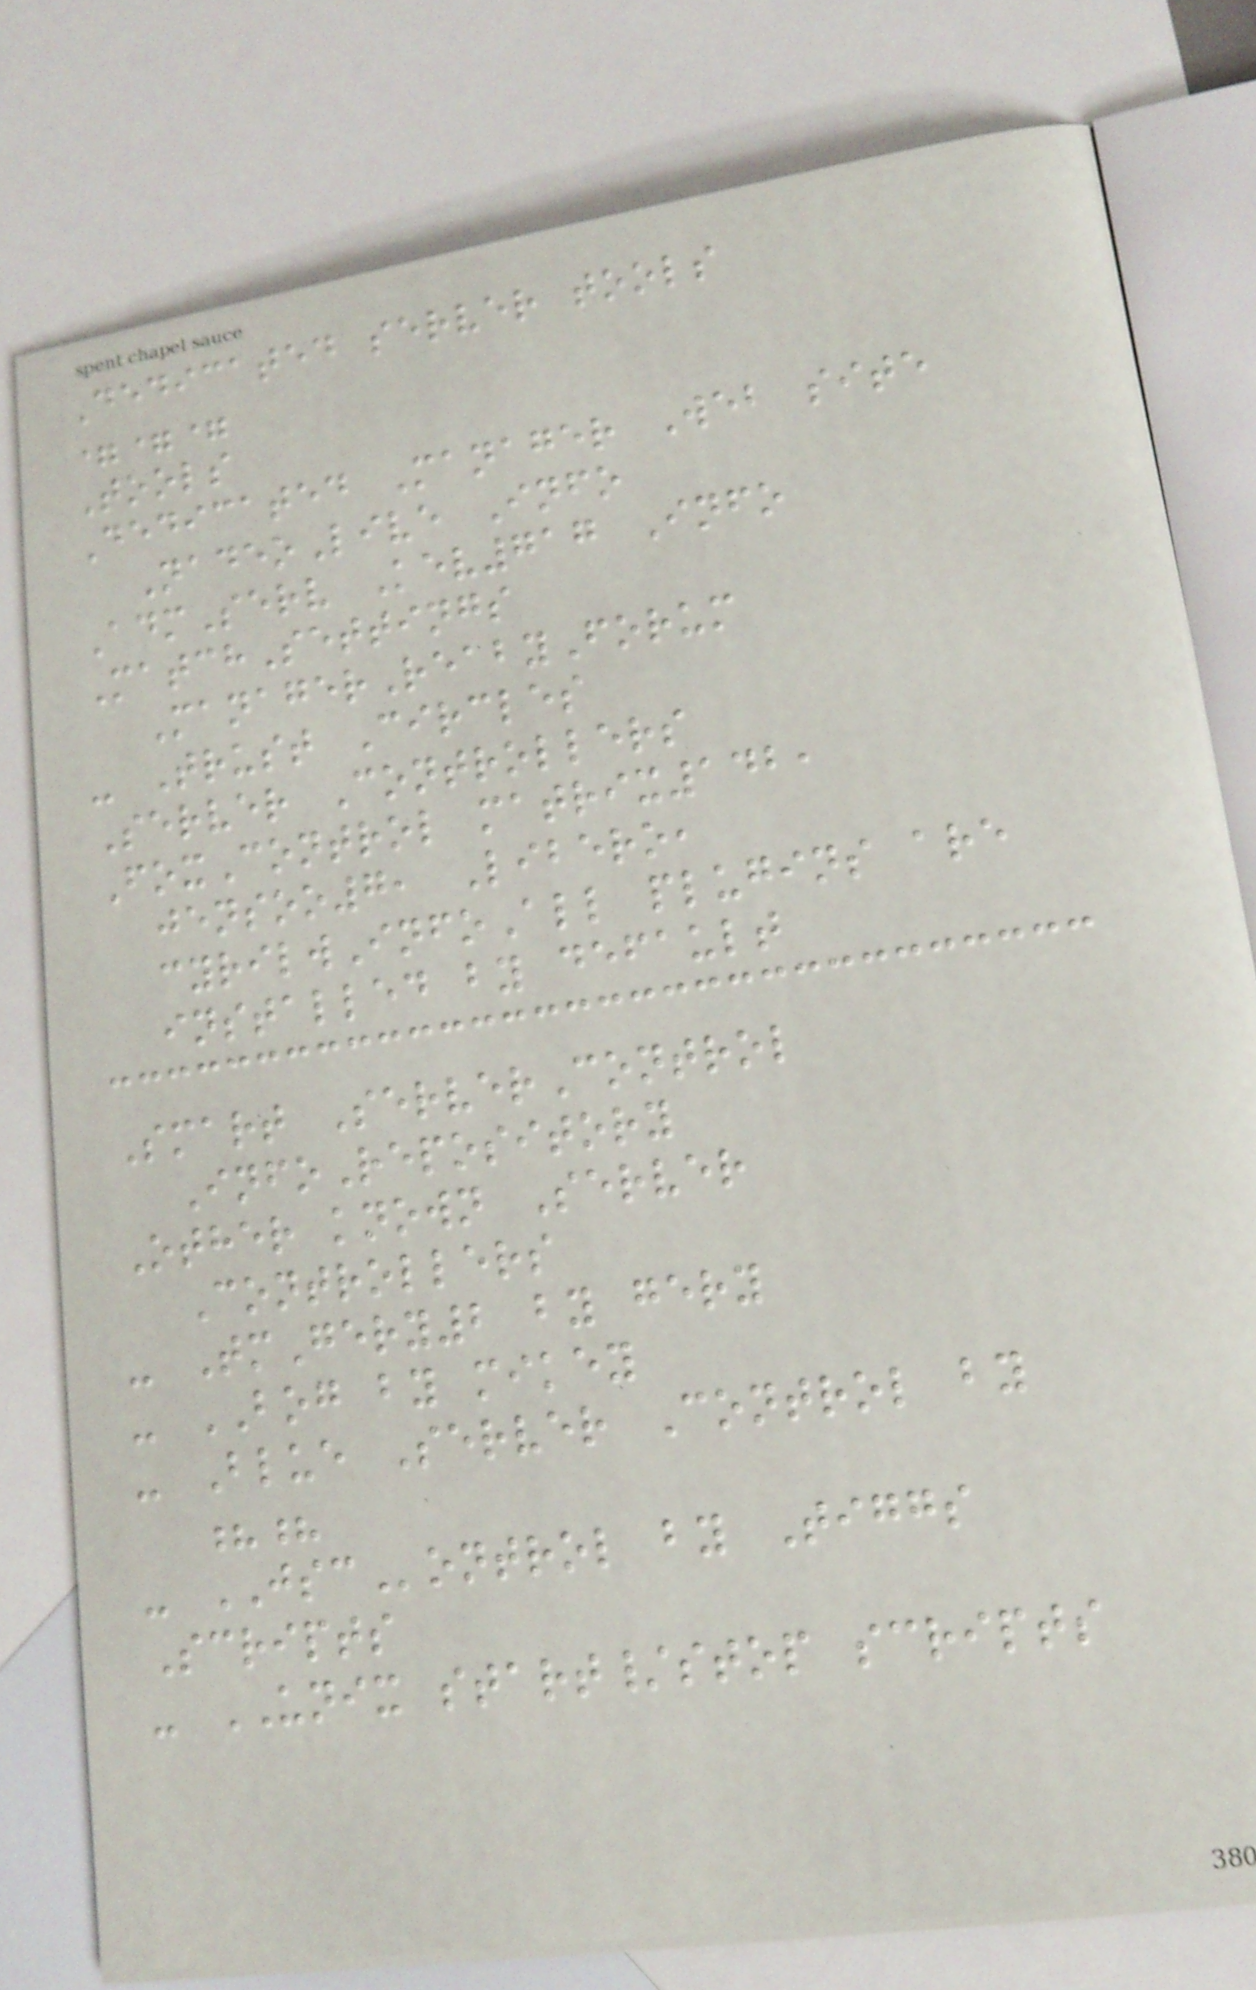Dedicated server tools
===
Tools
Dedicated Manager Web site
NadeoLive Info
AdmServ Kev717 Info
MatchSettings
ManagerReabyForum
- Trust Circles
Server Controllers
FoxControl matrix142,
jensoo7, Libero,
cyrilwInfoAll plugins are
installed by default
Smart ServerControl
InfoRepository
Other known Server
Controllers
- TmGery2 by gery
- BOG by mikey
- Blue Server Control by
??
- JSControl by Tiggs
Scripts
- UNIX start/stop scripts
